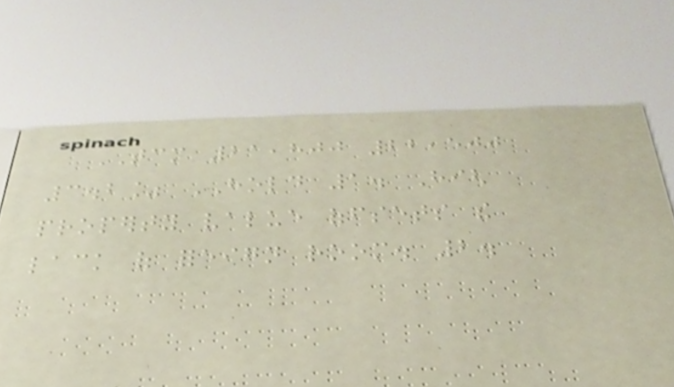TCM 21,800 22,500
3.2% HOLD 1. High
property value offsets the
lack of foreign room. 2.
